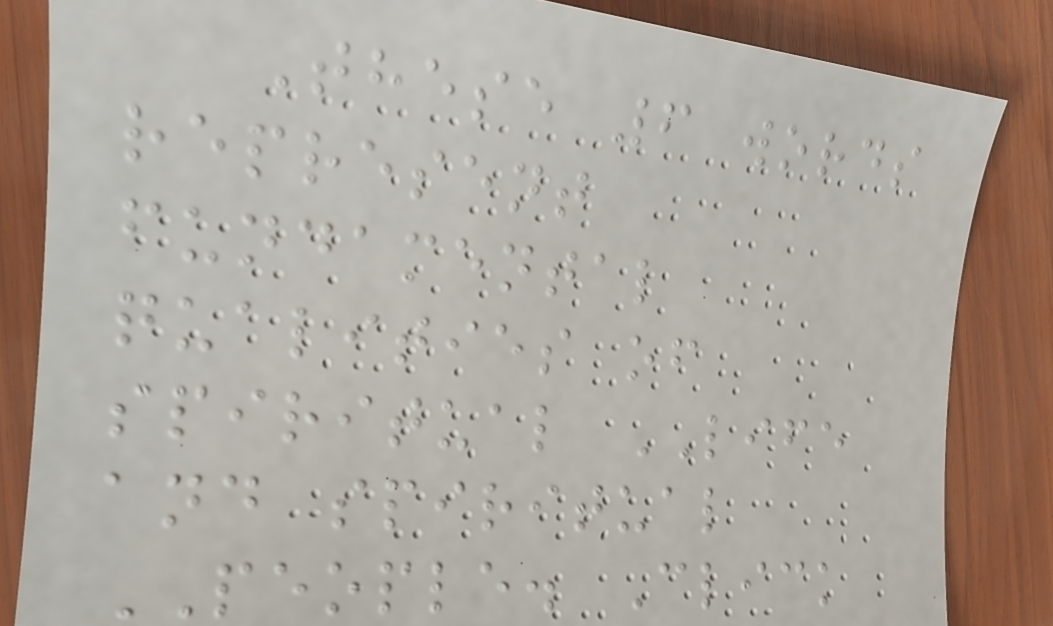These 6 words
represent
fundamental
qualities of
spiritual LIFE
and spiritual
PEOPLE. Click
